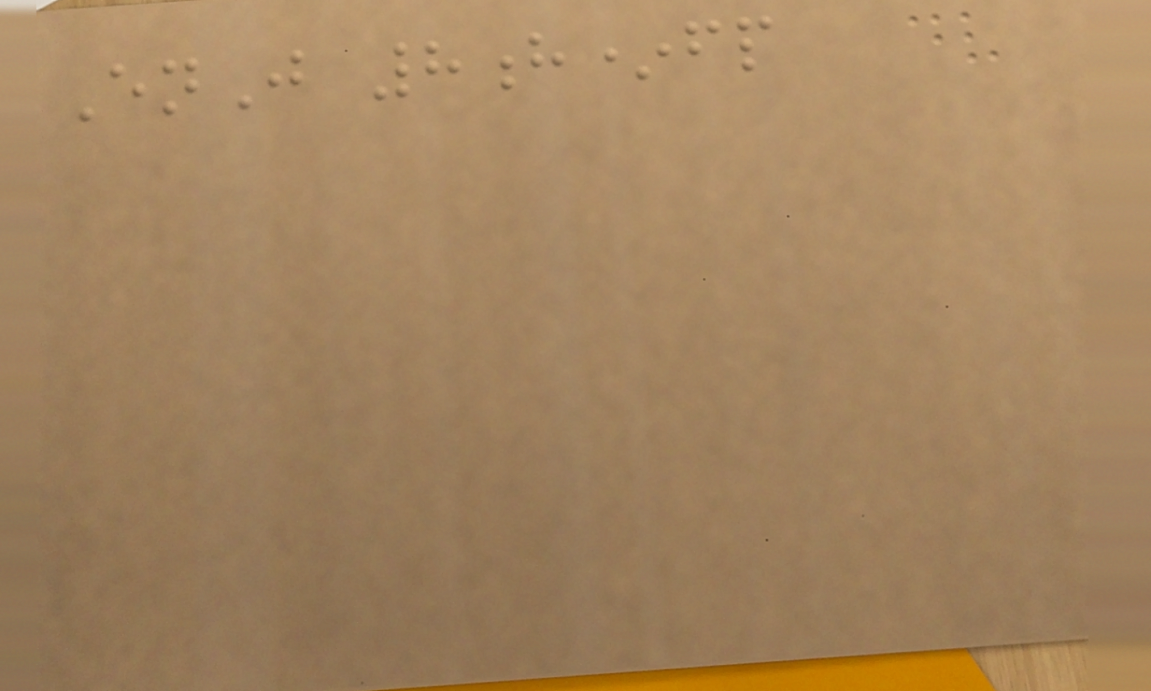EnJ 8h*fp
